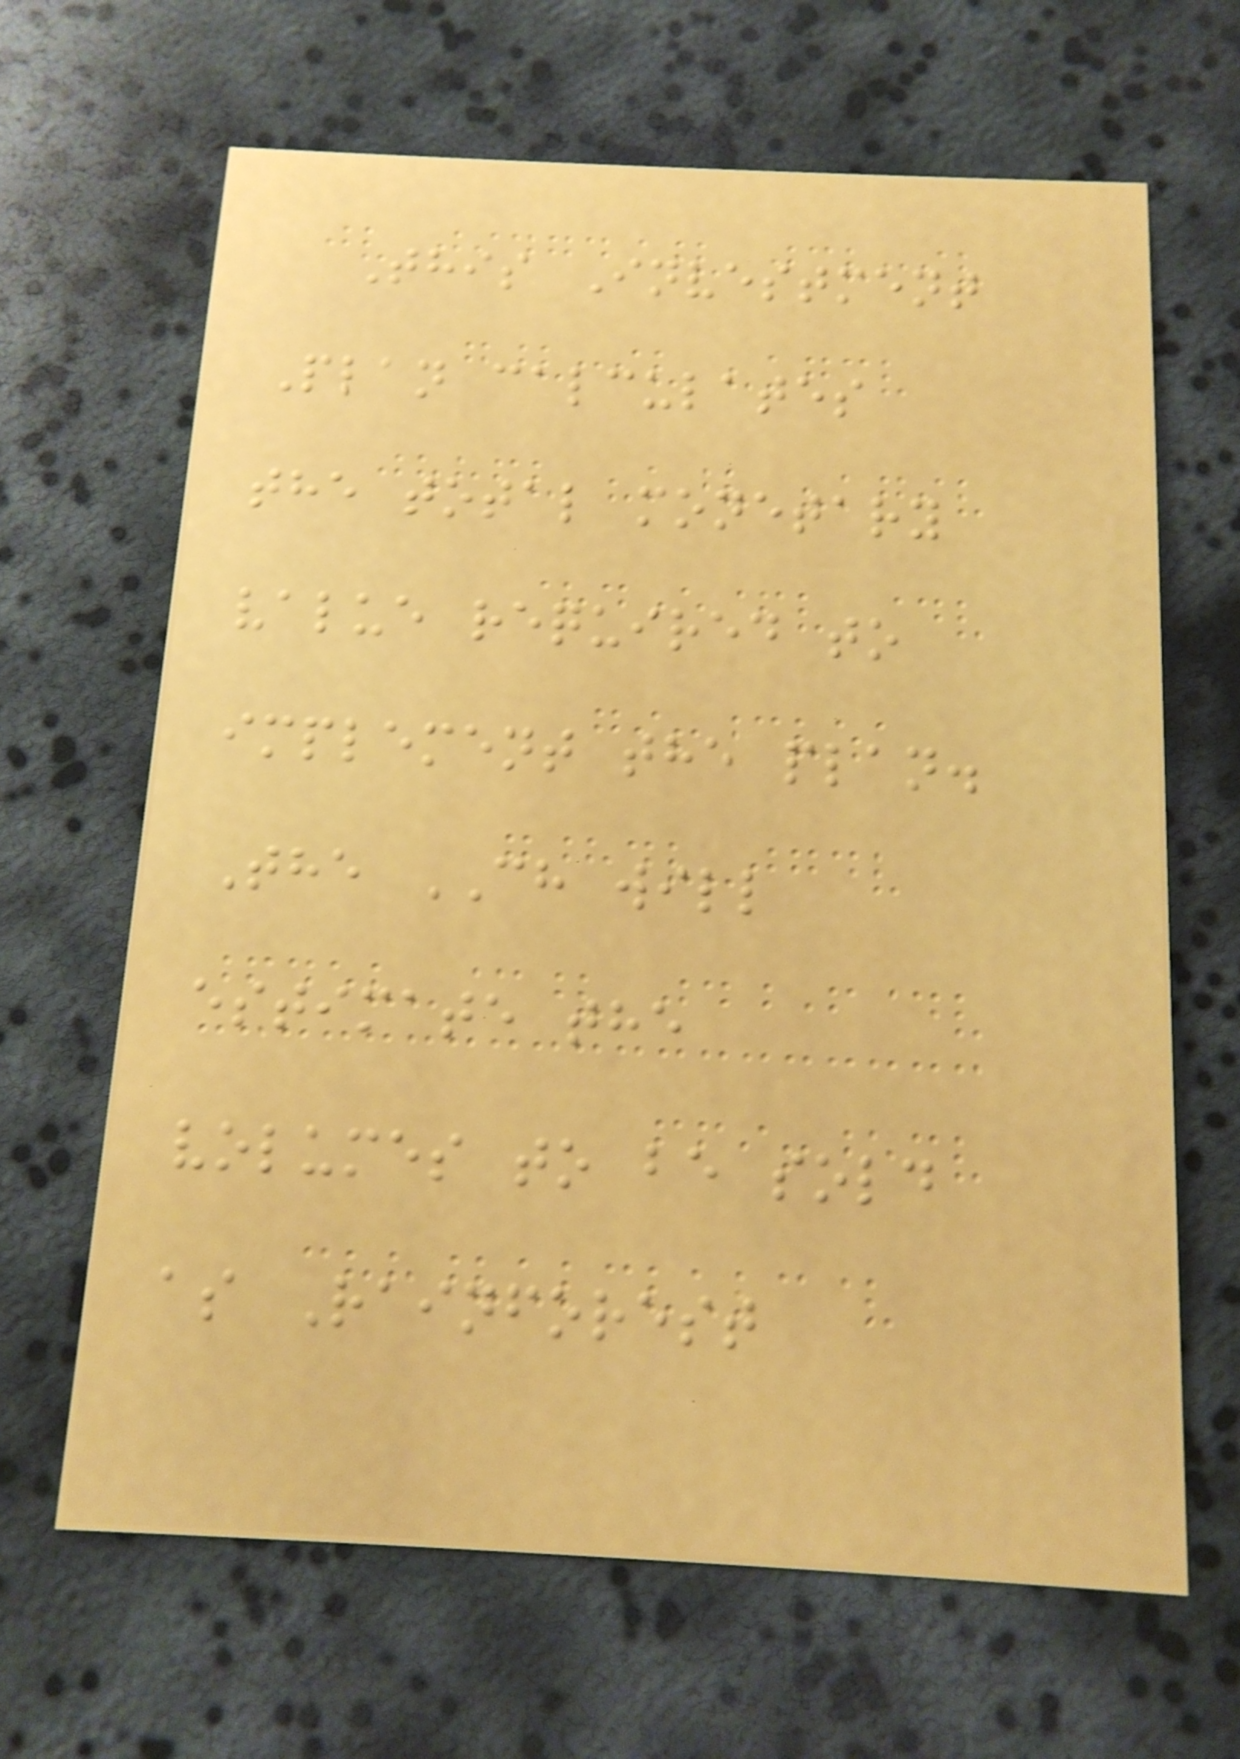This Investment
Plan calculates
the total monetary
value required to
implement the plan.
The CH will
estimate the
volumes to be sold
as Rainforest
